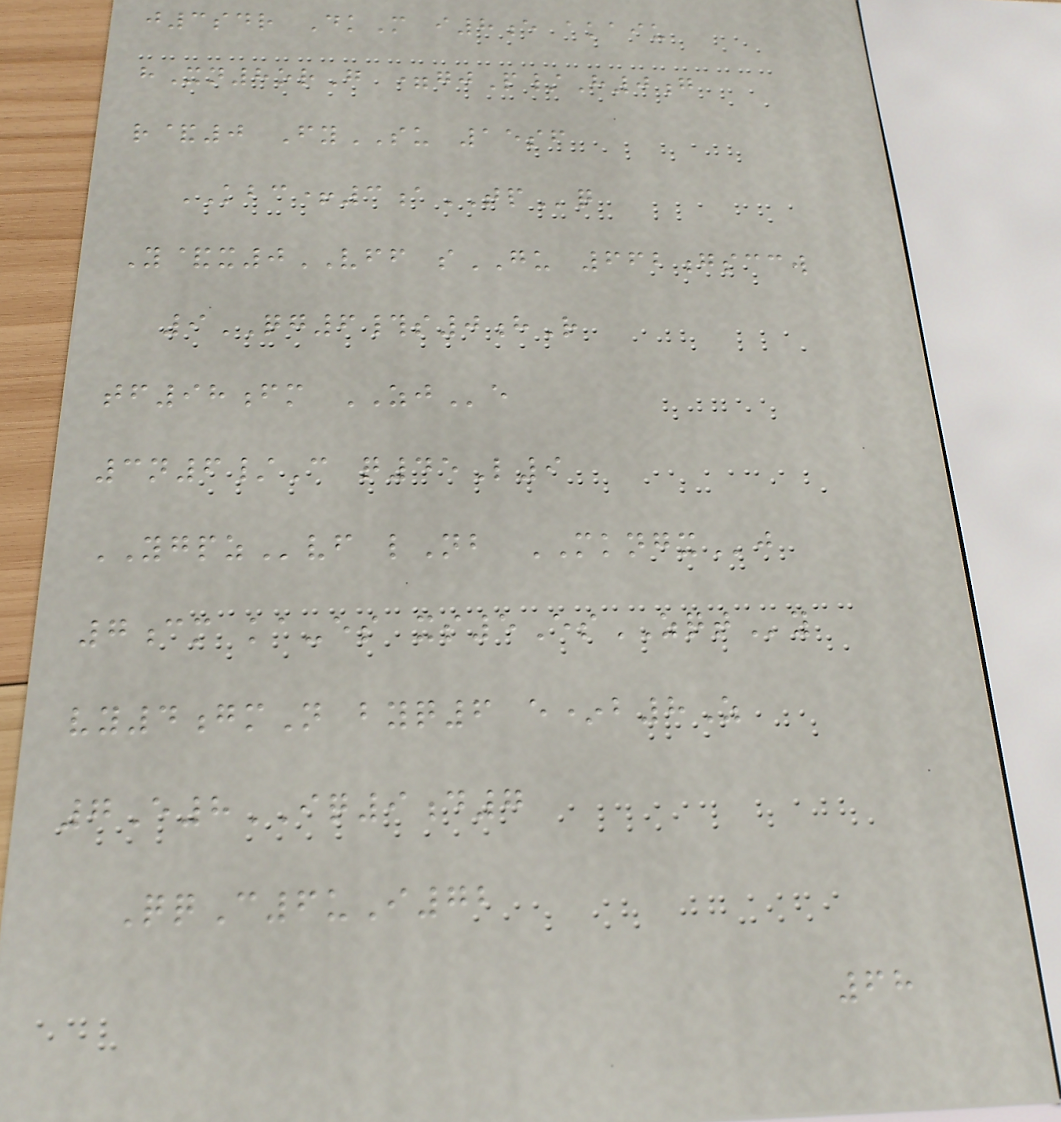j3sdr DkM i8e akaiu
hXn8orG =gjP/H0g
r&0 FySU 15sf
KBC+3aTPq
Y&x0VFF sGU 662gsccw
9QG6#s0hR
tf98fm ZJe
3n6/C q45L9
YGPZvf lNb MKNGXj
7cm ka-es xs5EsZQTy
vy4gmN byq6 e*b8Z
7E8IQ9d7
QqC6uI72
68
